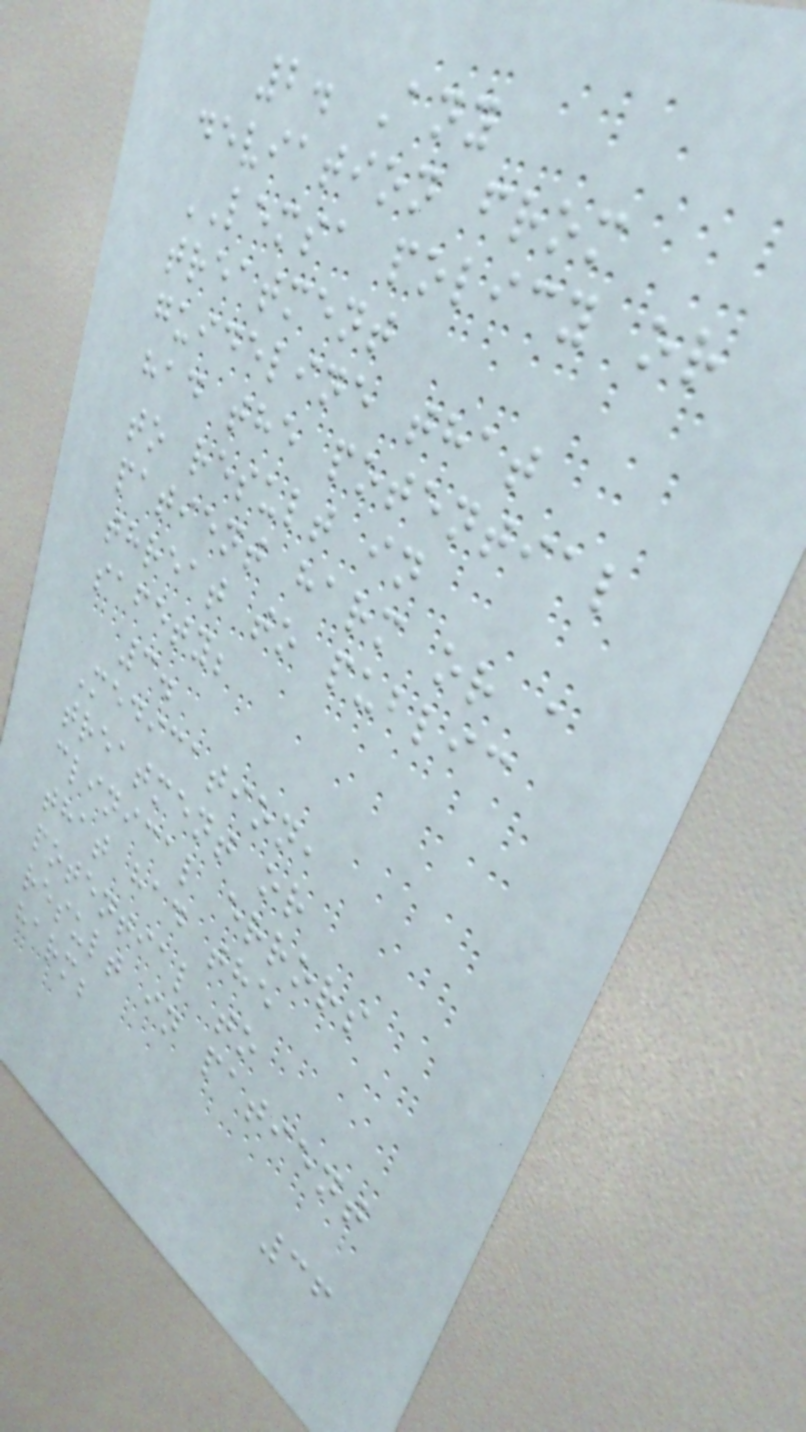2. Any
deviation from
LEMSA policy or
treatment
guideline that
had the potential
to result in
patient harm or a
threat to public
safety;
3.
Medication,
treatment or
clinical errors
that had the
potential to
result in patient
harm;
36
